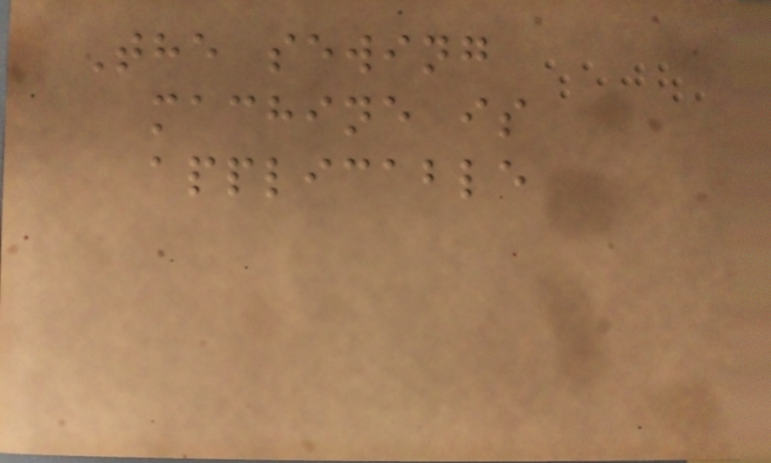The sewing
machine is
applicable
